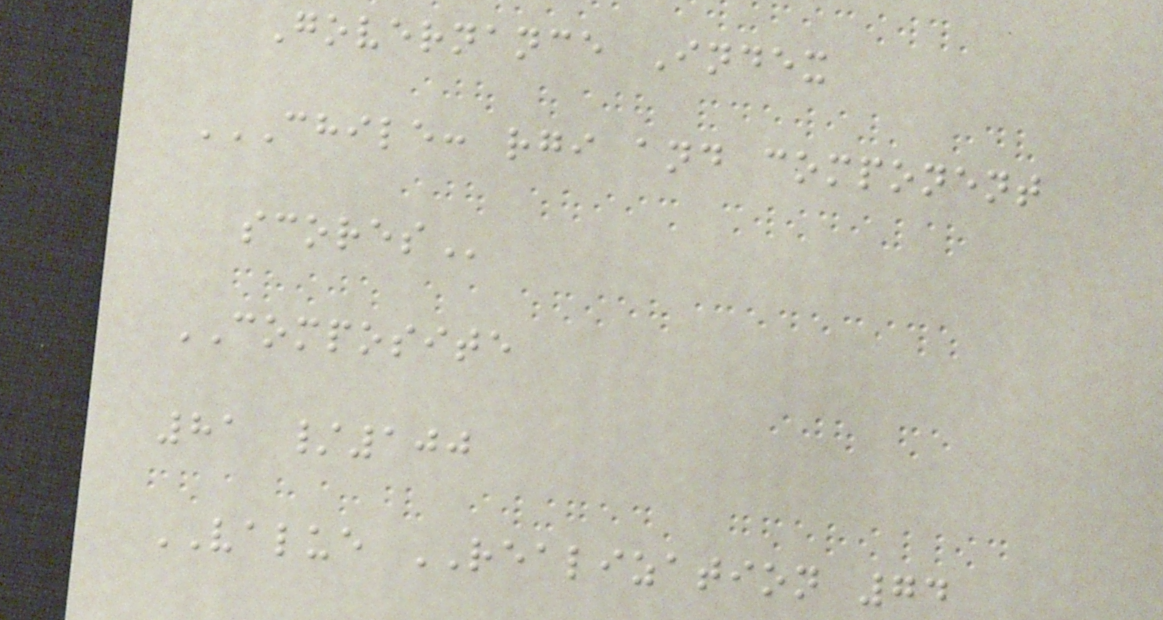Governance Index
CHILE: RGI AND COMPONENT
SCORES
COMPOSITE
81 /100
VALUE REALIZATION 74
